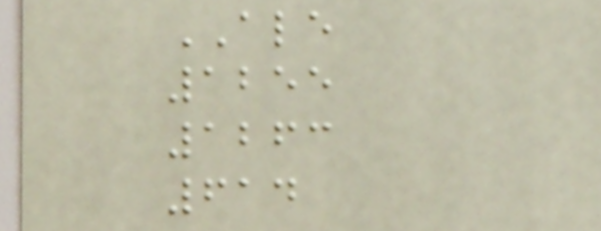ALE
1255
1263
614
